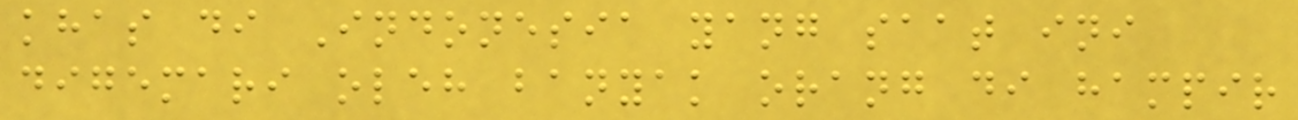khas di Indonesia yang saat ini
digemari oleh banyak orang di hampir
